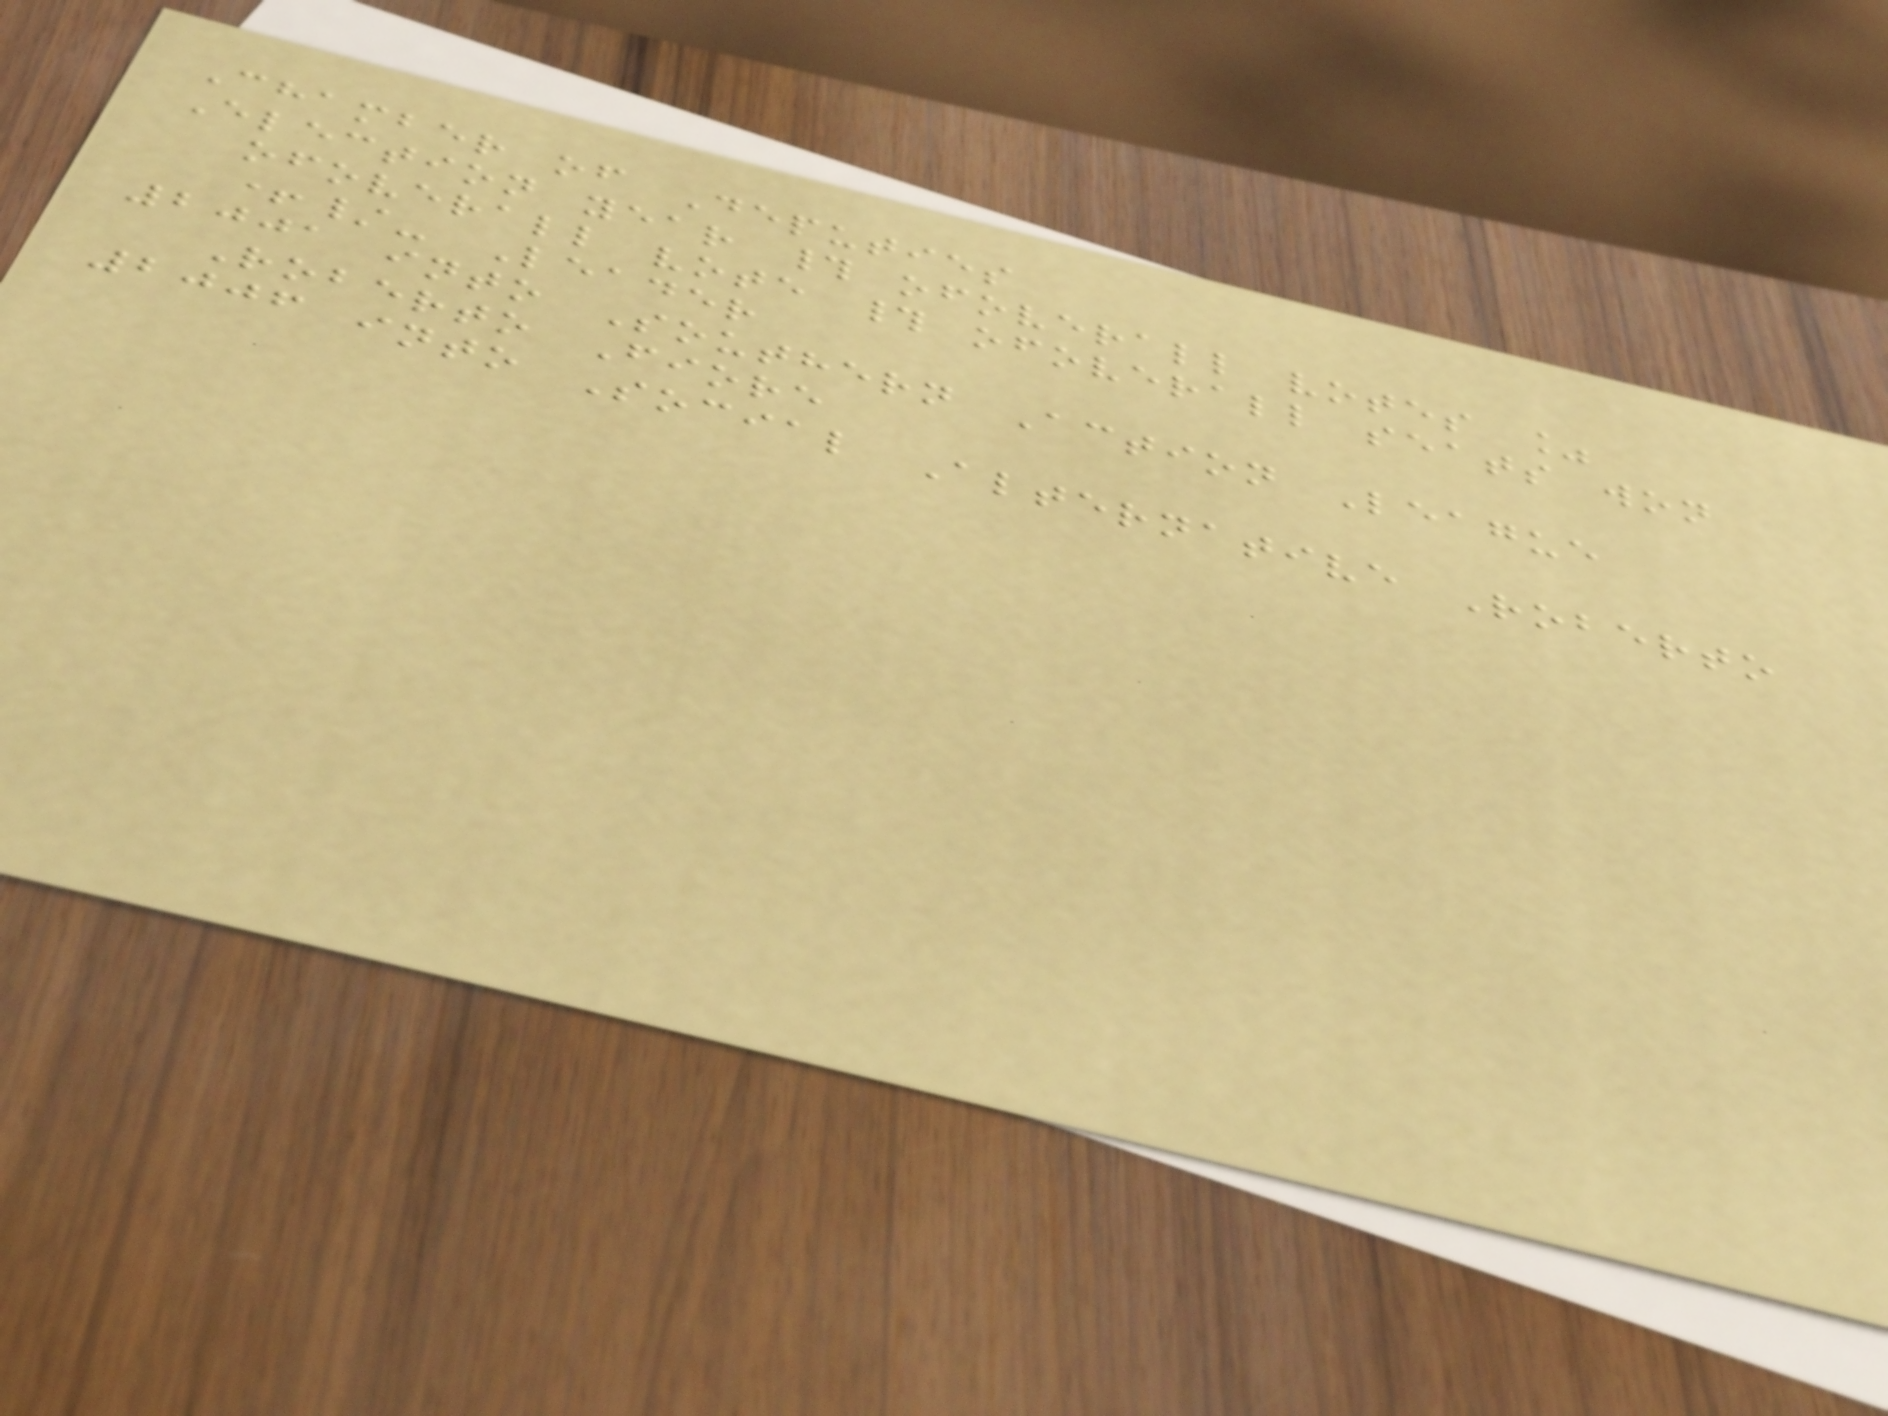Chamber of Deputies
Election year # ofoverall votes %
ofoverall vote # ofoverall seats won
+/- Leader
2001 into Southern Action League
Roberto Fiore
2006 into Social Alternative Roberto
